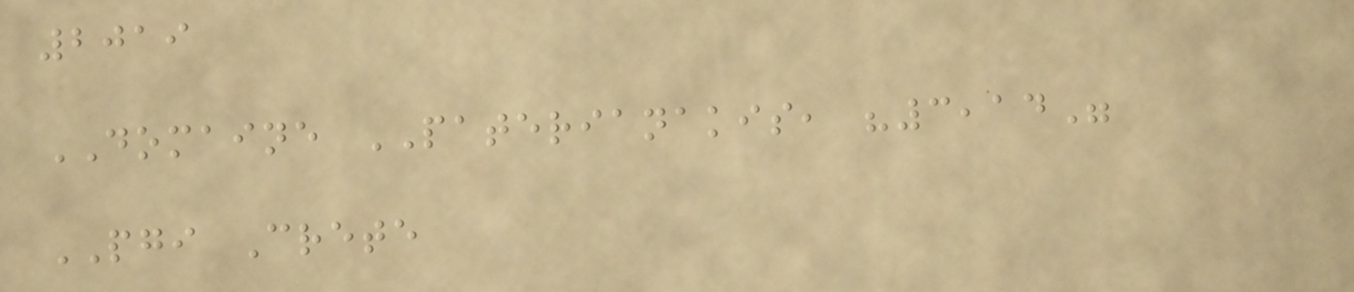2019
DOMAINE PATERIANAKIS, "3,14"
PGI Crete
